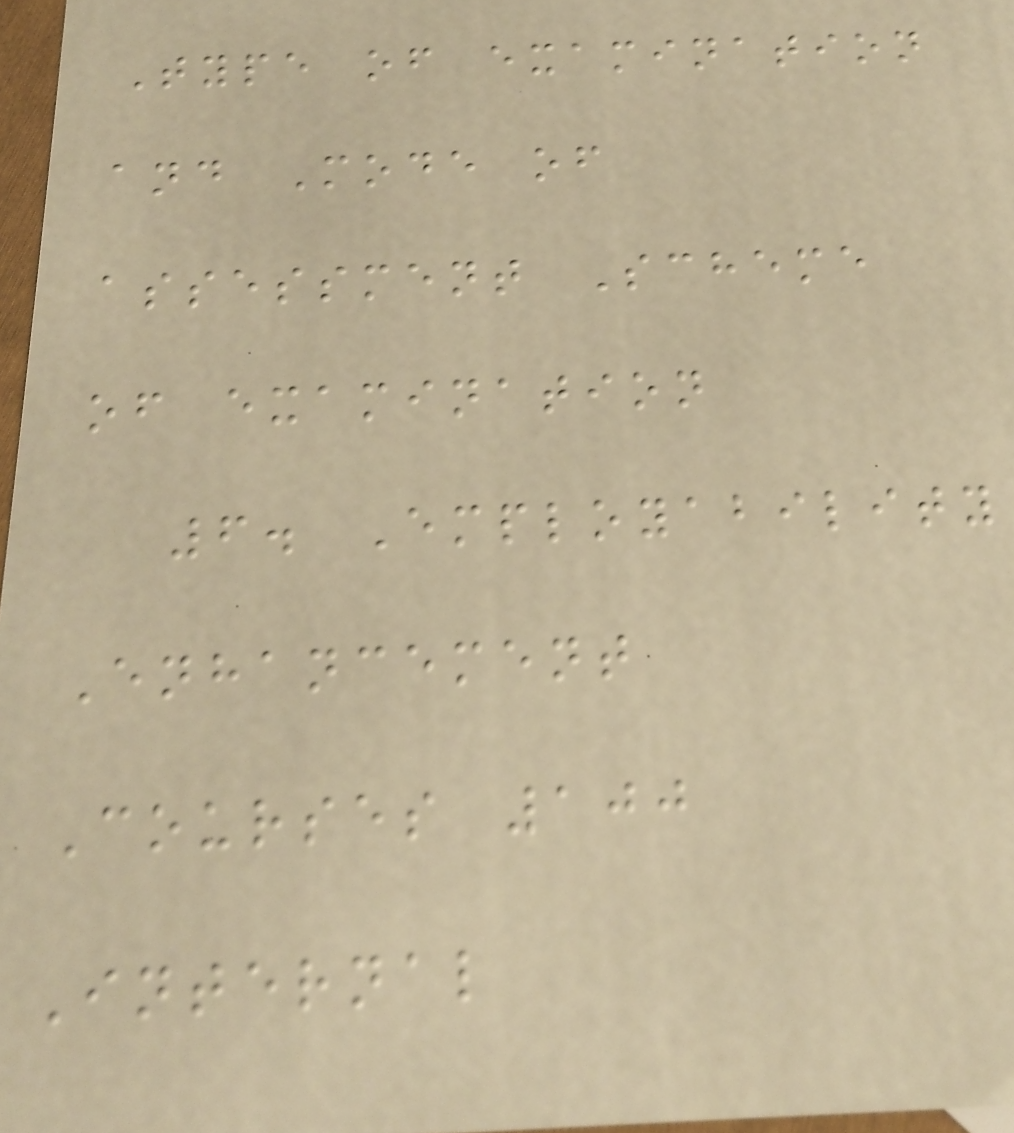Type of examination
and Mode of
assessment Scheme
of examination
6. Employability
Enhancement
Courses 100
Internal
